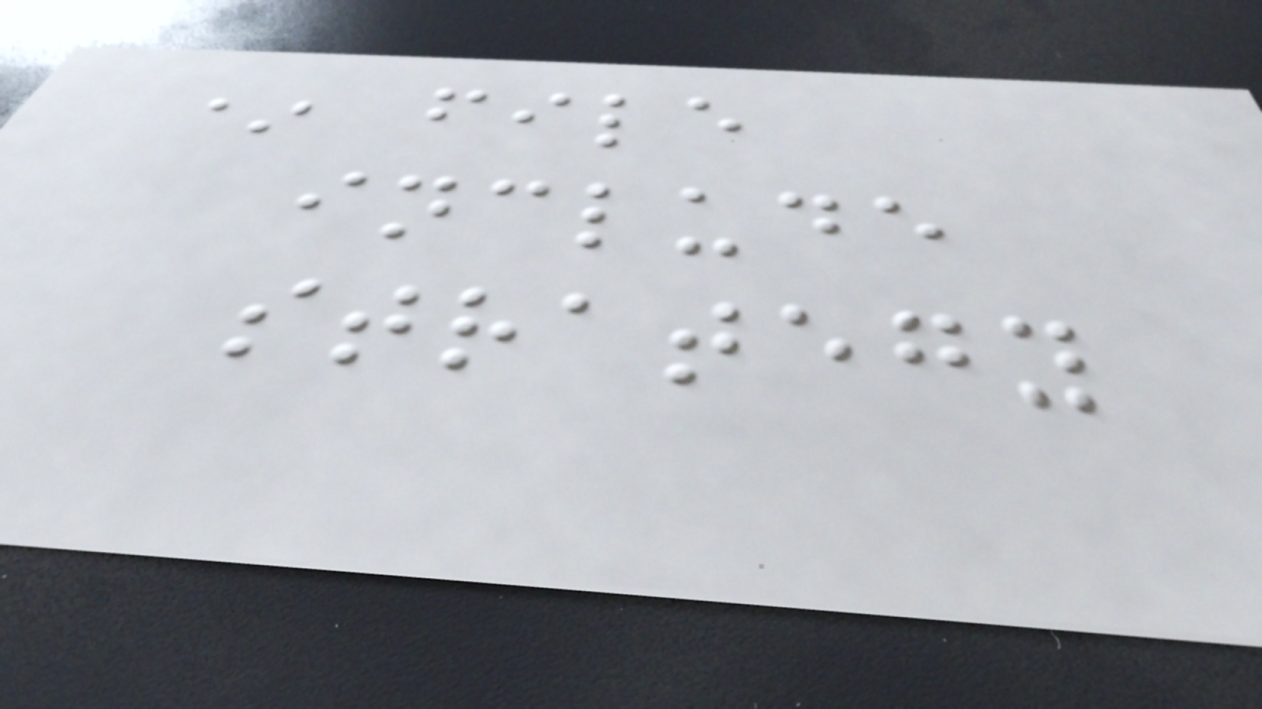* file
include
strategy
